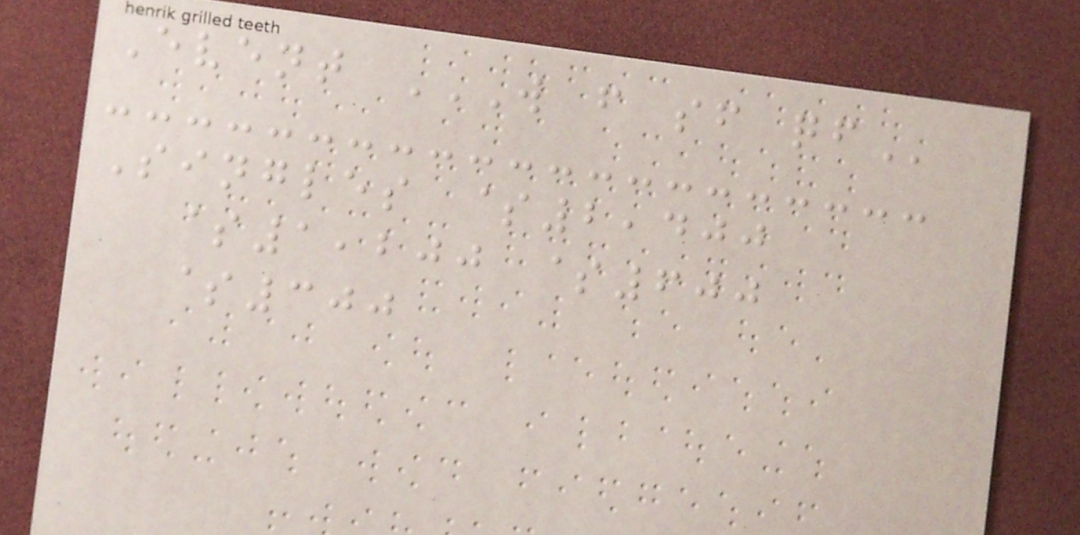Event W F SF QF
Singles $2,400
$1,200 $600
$300
